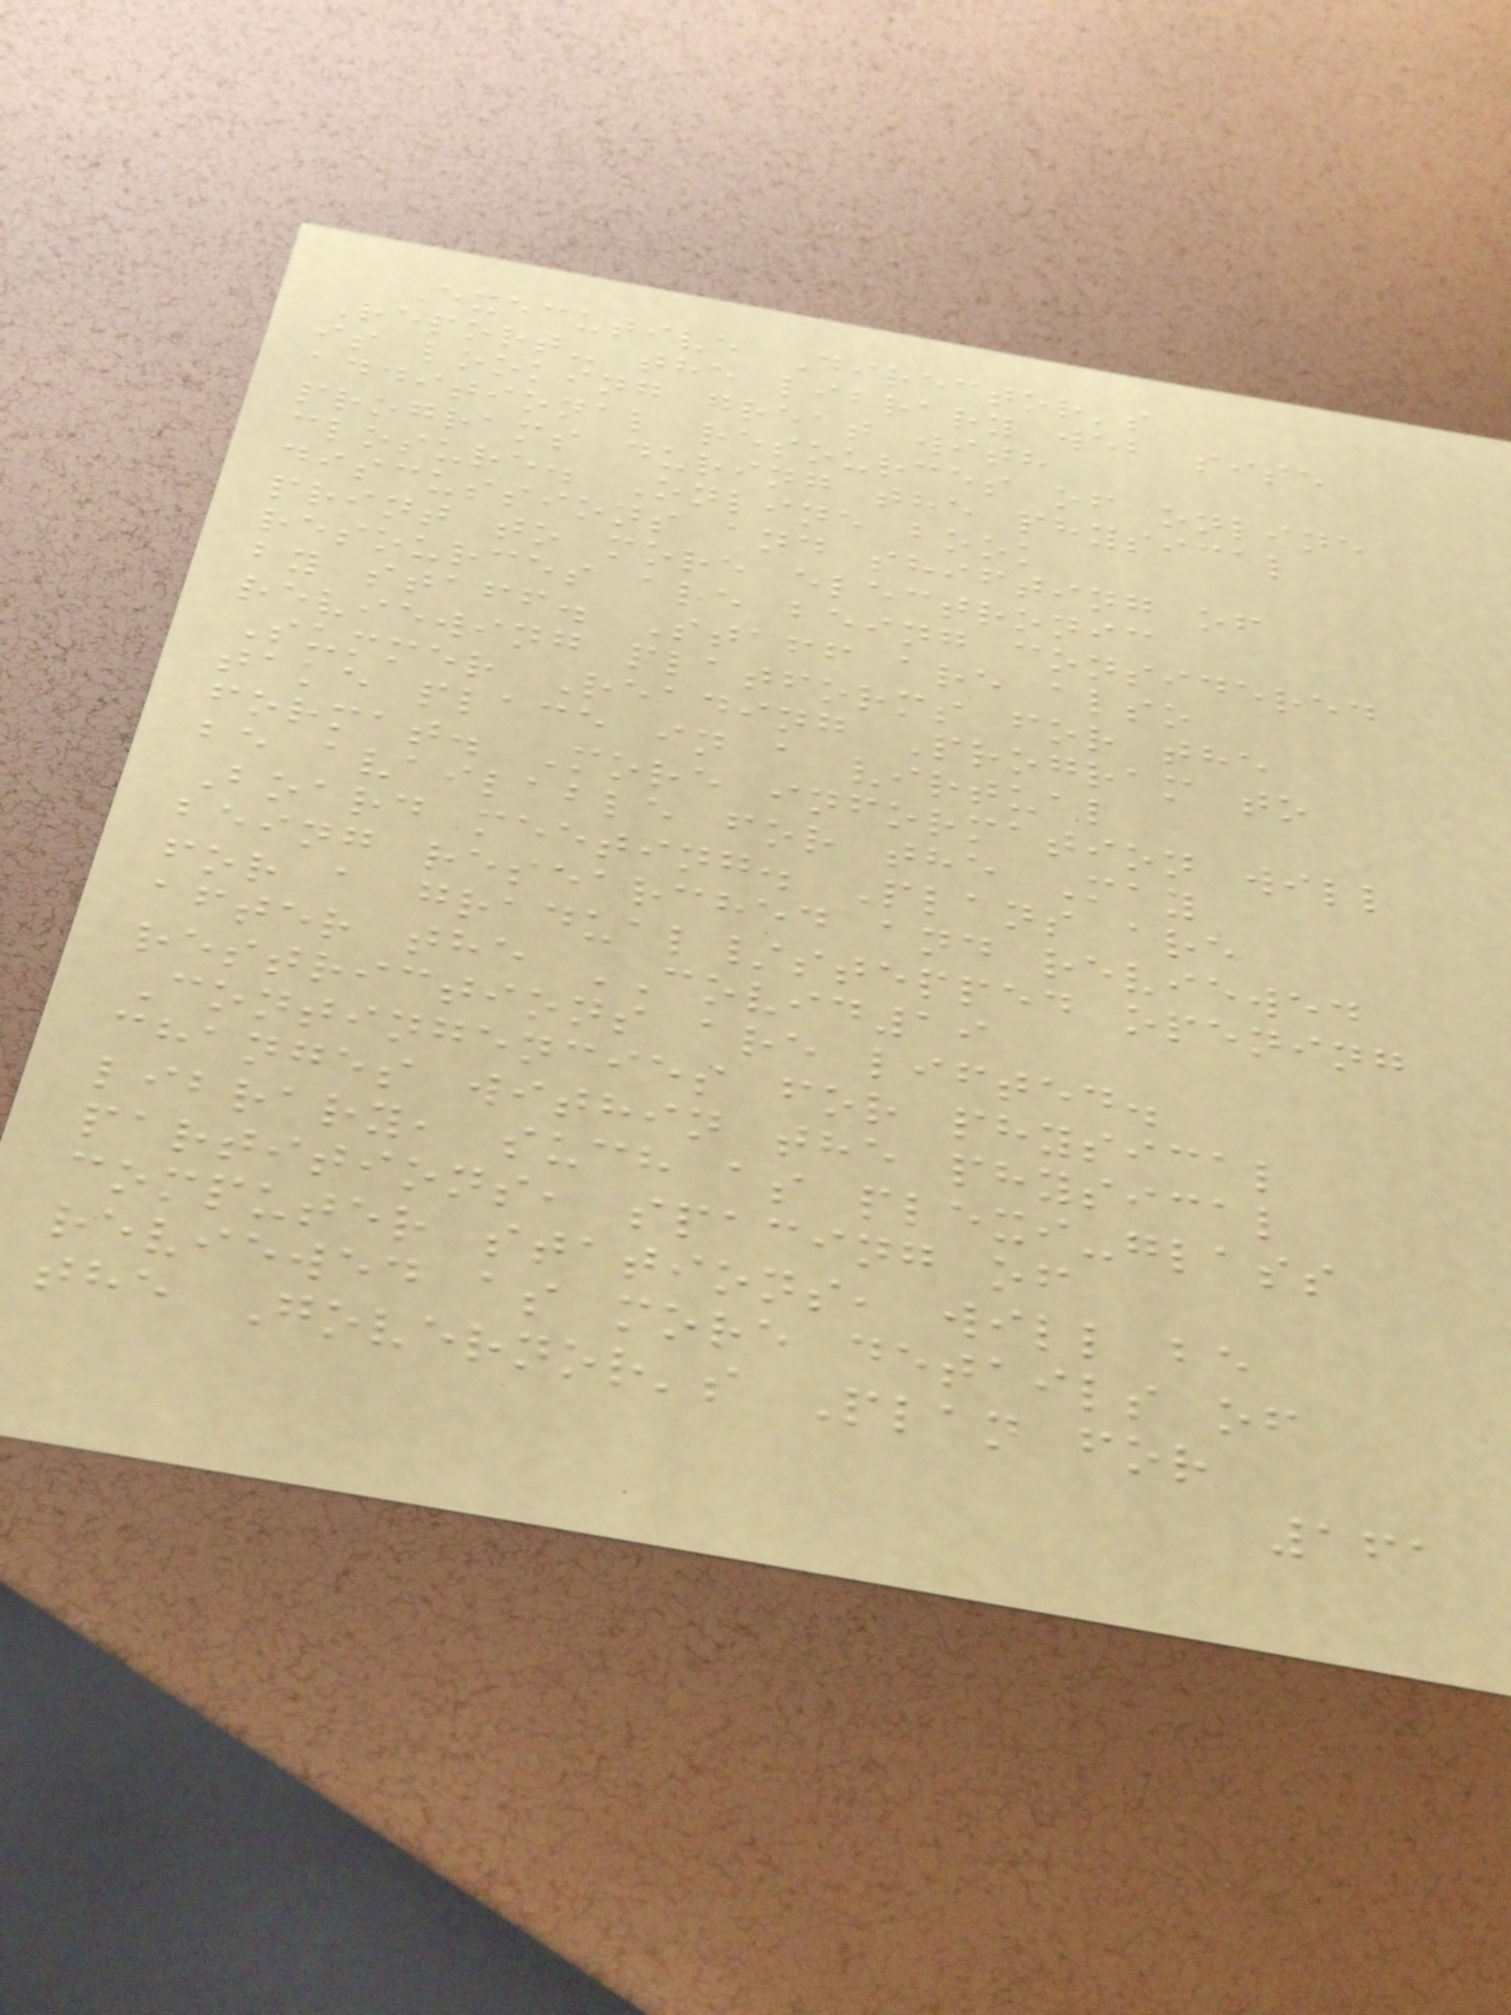Executive Director's
Report- the library web site
is looking great with
additional resources of online
programs during the physical
closure. Online book
discussions and shifting of
print to more electronic
resources are being considered
by staff. Staff are also
reviewing platforms for the
Summer Reading Program to
take place in a virtual
format. More information will
be available for the May
Board meeting. Plans are
being researched and reviewed
for a gradual/stepped opening
after the COVID19
restrictions are lifted.
Contingencies for physical
changes within the physical
library, such as plexi-glass
partitions, spacing of
computer stations, will be
reviewed as more details of
the Governor's Plan for
161
